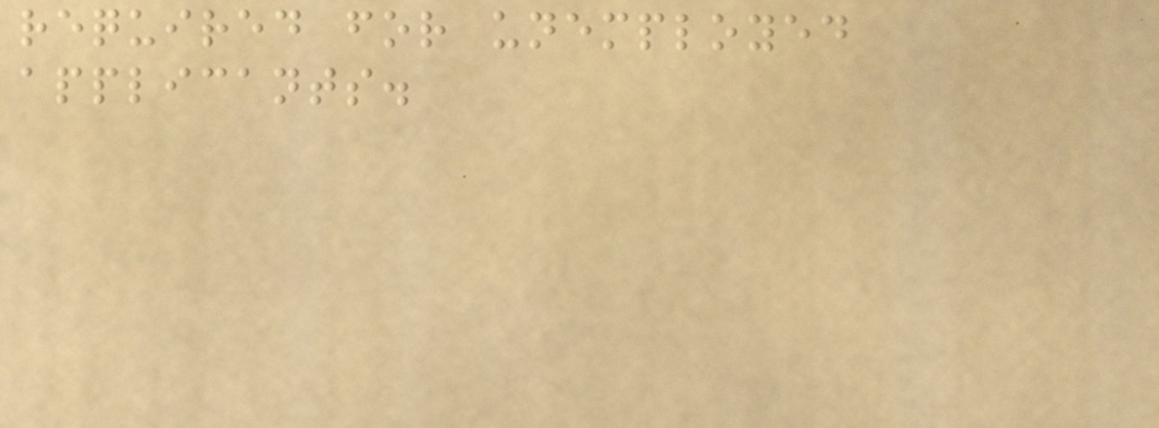required for unemployed
applicants.
